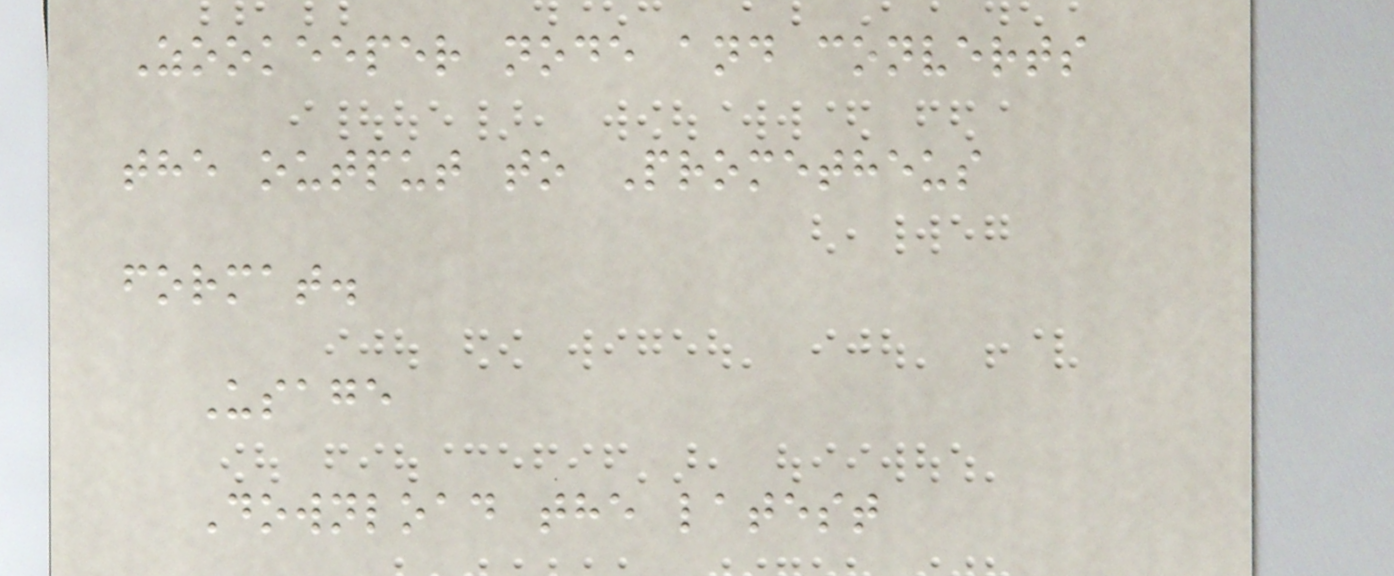Zookeeper node and converts
the output to Prometheus
format.
Usage
Download the latest
